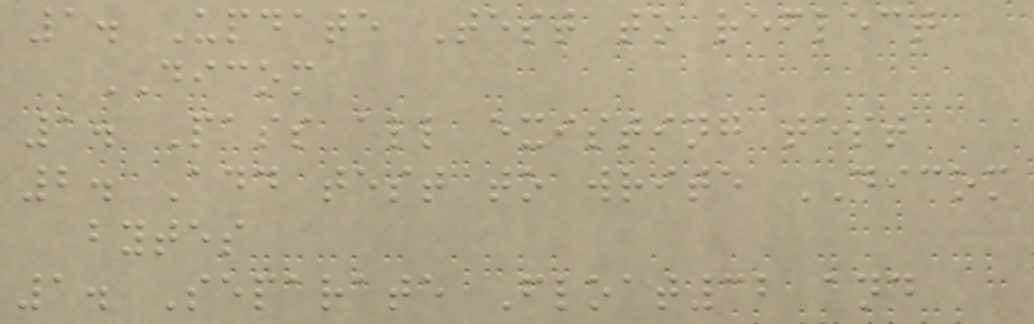1. Update Test to reflect
DICOM
1. Pass all existing test
2. Add test to write DICOM
bytes
1. Separate Float32 and
